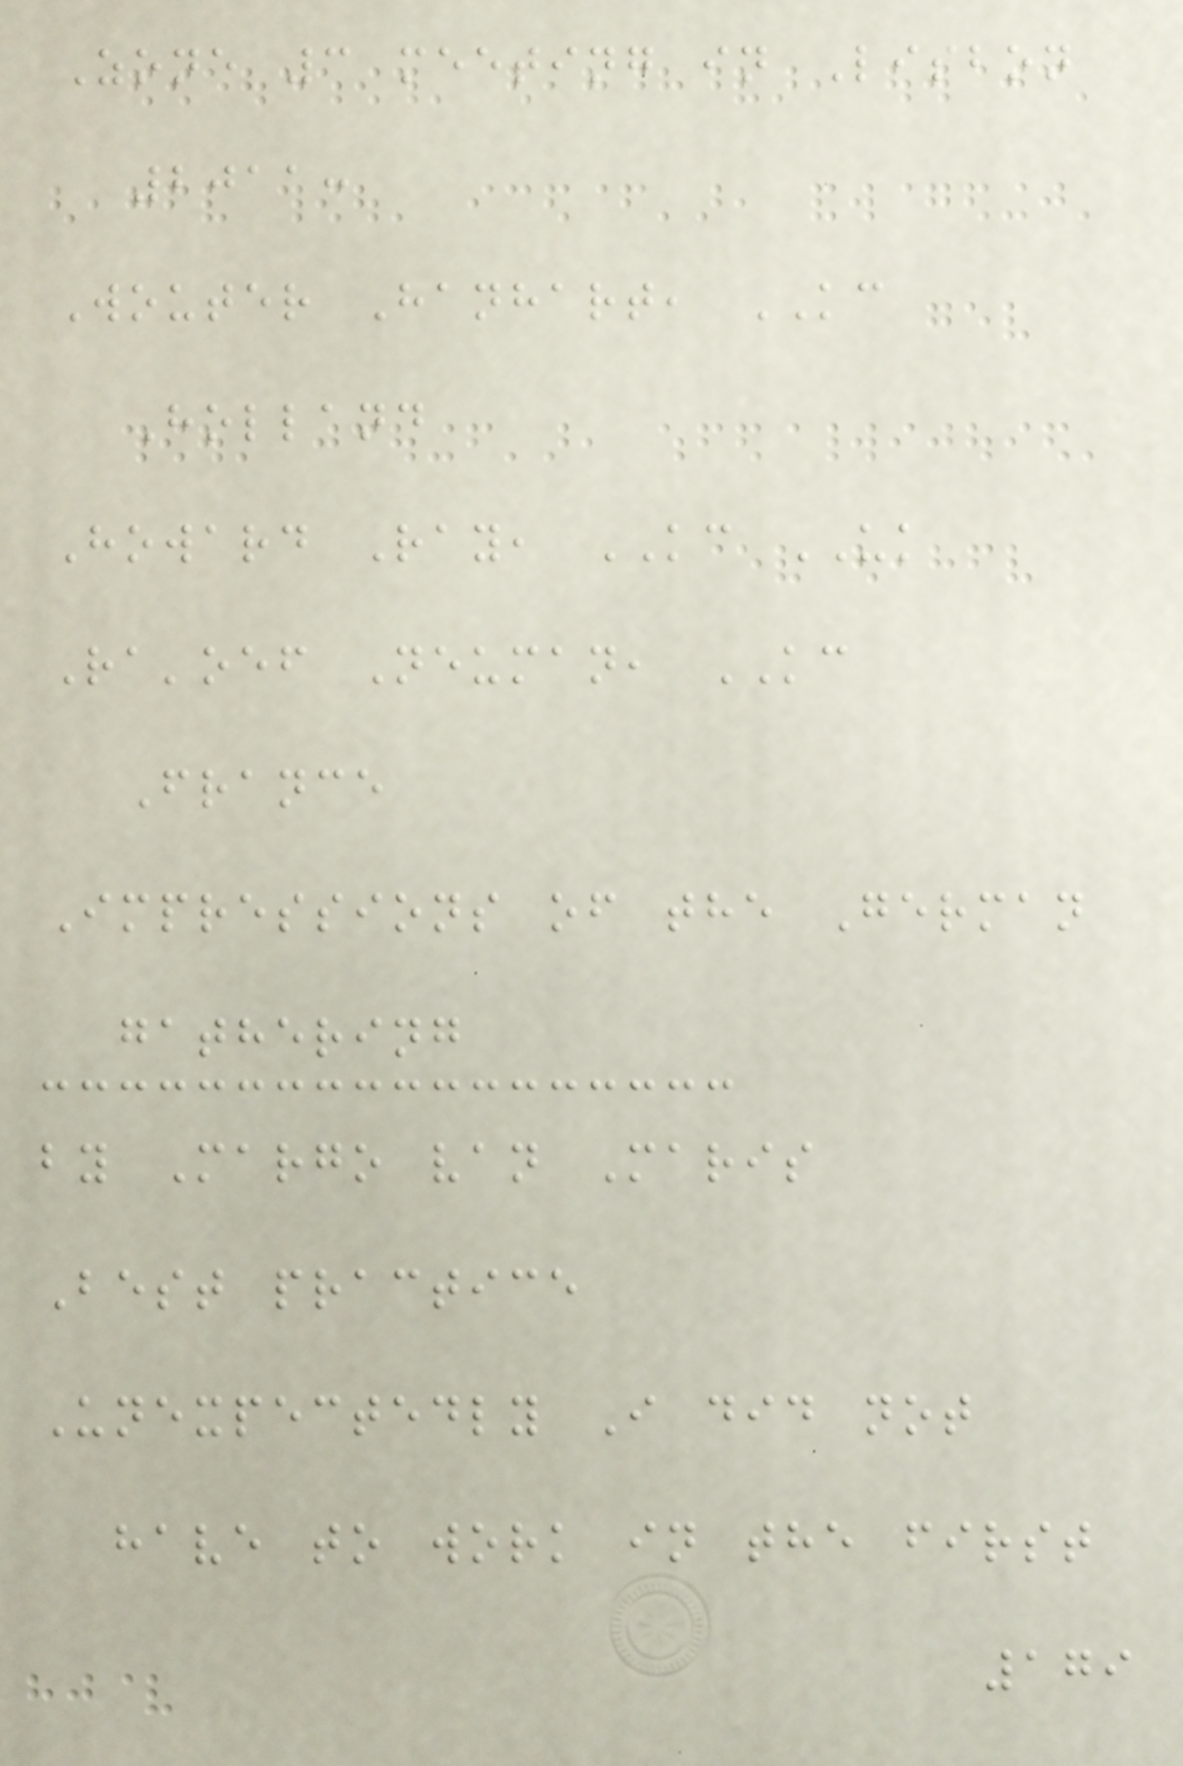Zone 3 meeting in Lisbon
2011:
Wouter Hanhart, KC
Holland
Howard Ray, KC UK
Ra'oef Neuman, KC
France
Impressions of the German
gathering
by Margo van Maris
Best practice
Unexpectedly I did not
have to work in the first
179
